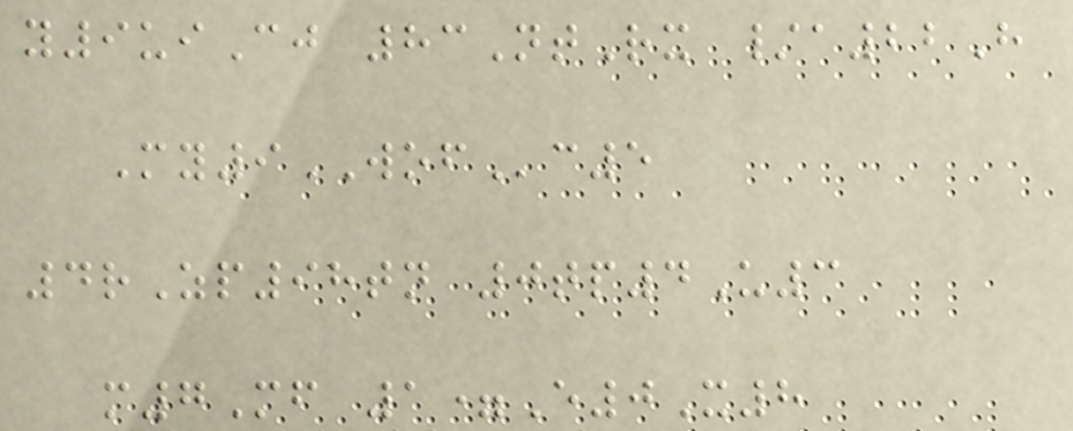y9uiCj 83NtRx /a22H
My9WOFc5
4rZp98tn 0tp4U3
m7Mf 1=E0X8
